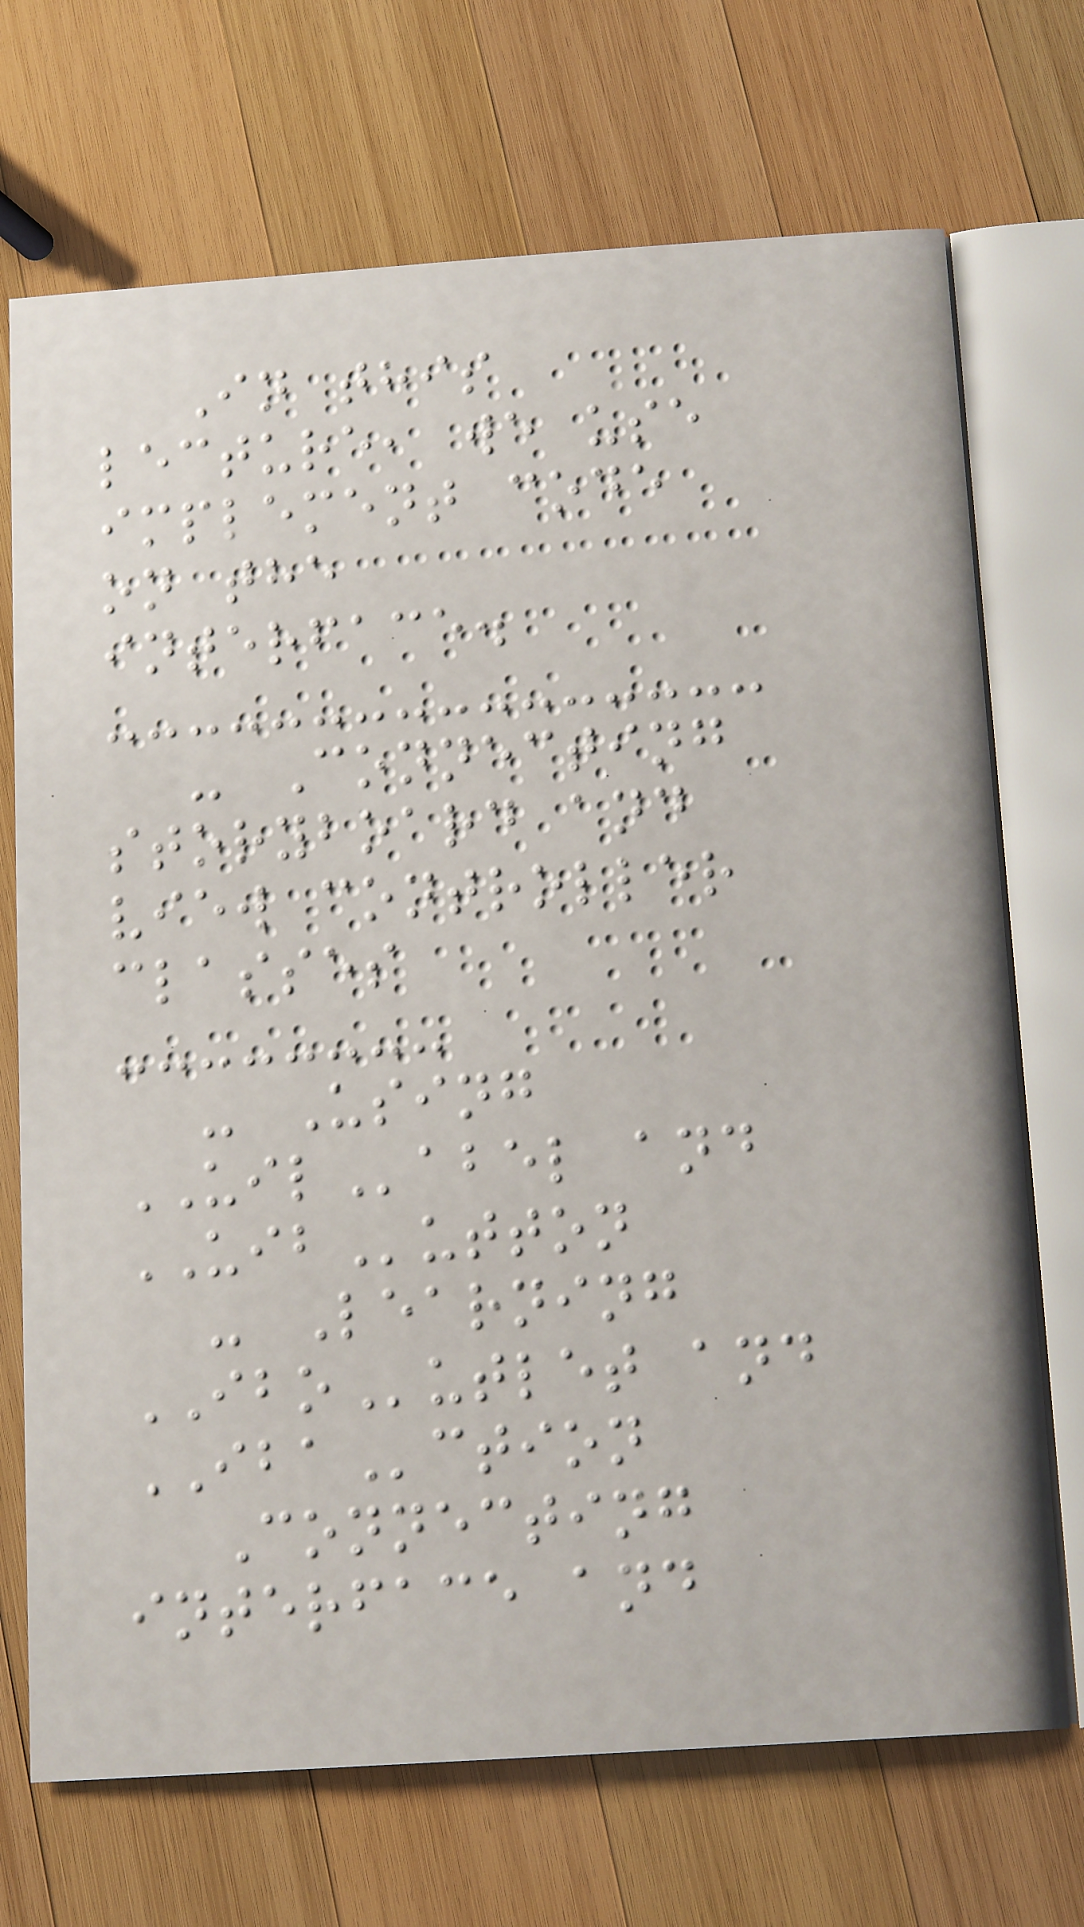In this
lecture, we use
implement code
on the
interface.
- Connecting
storyboard and
view controller
classes
- Using
UILabel and
UIButton
- Learning
IBOutlet and
IBAction
Connecting
interface and
